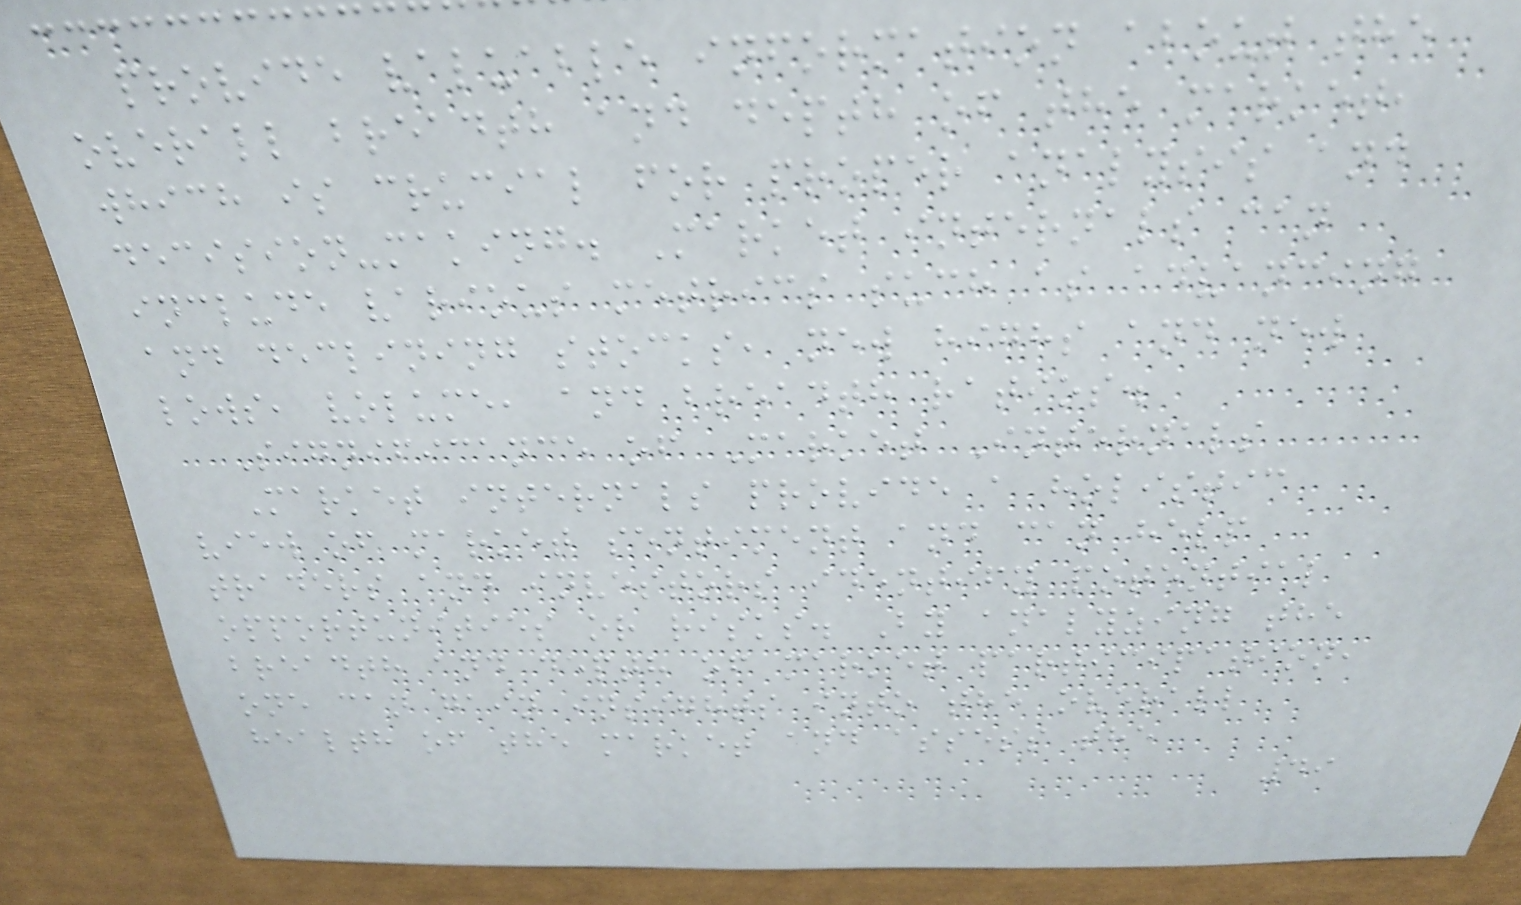provide valuable information about the
overall breadth and depth of the market,
which is crucial for proper analysis and
decision-making. Market internals can
include various metrics such as advancing
and declining stocks, new highs and new
lows, volume, and breadth ratios.
Significance of Market Internals
Market internals provide a holistic
view of market sentiment and can help
traders and investors identify potential
opportunities or risks. By analyzing the
breadth and depth of market participation,
one can gain insights into the overall
health of the market and assess the
49
